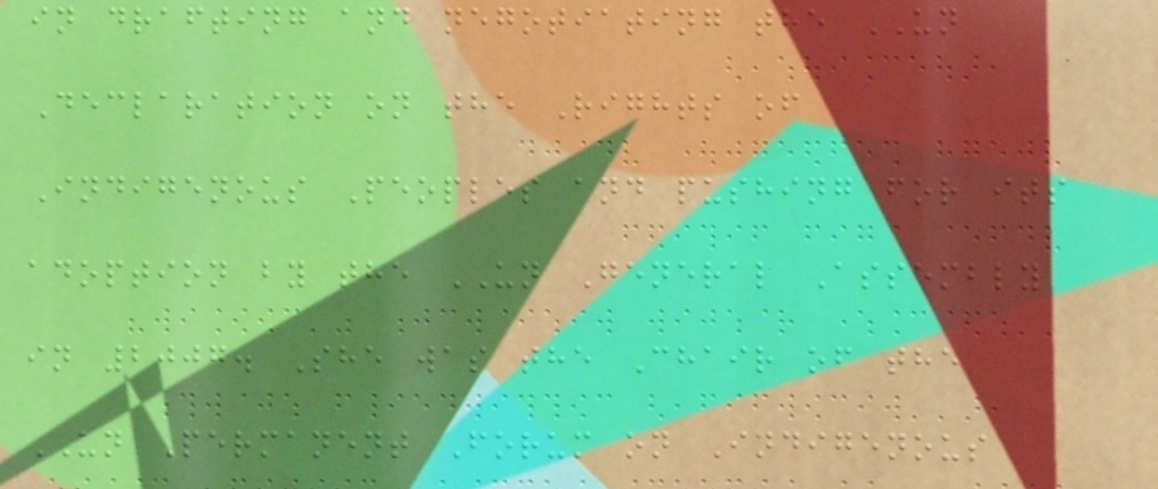in drafting and negotiating the UN
Declaration on the Rights of
Indigenous Peoples and pushing for its
adoption by the UN General Assembly
in 2007. She was the Chair of the
UN Permanent Forum on Indigenous
